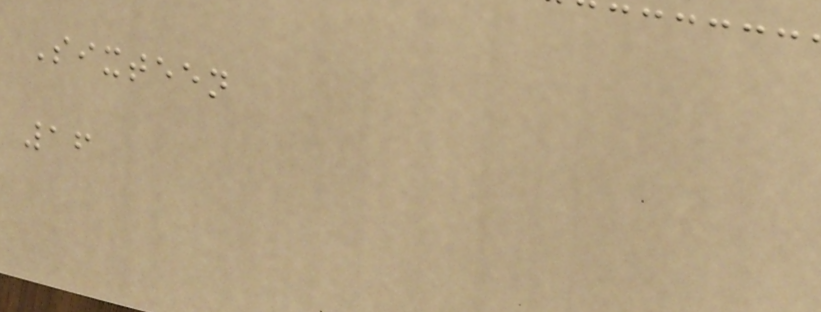Sixteen
16
